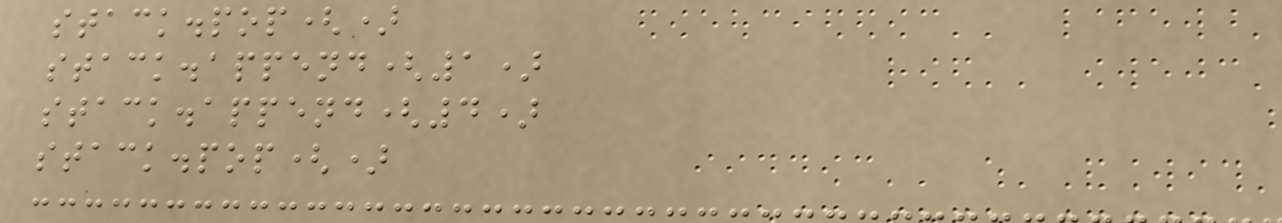stack.pop()
stack.append(1)
stack.append(4)
stack.pop()
